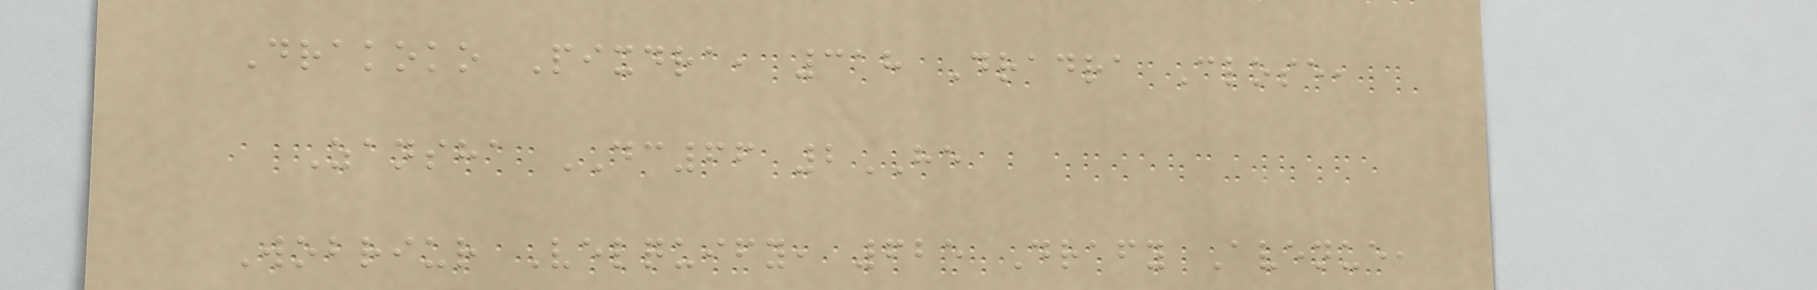Drakoko Pixdra, 318 Dradra Close,
Zansha DC66 2HE
Wobriur Velquify, 625 Drafy Avenue,
